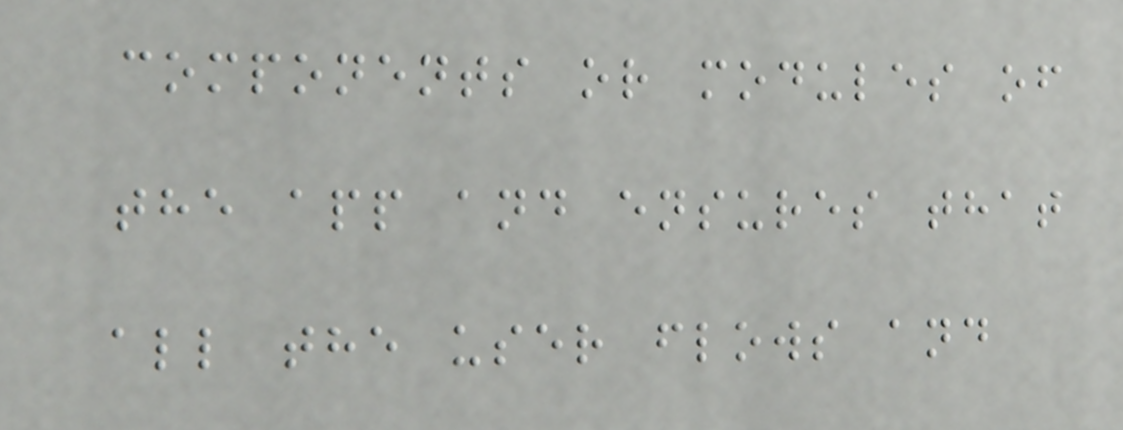components or modules of
the app and ensures that
all the user flows and
